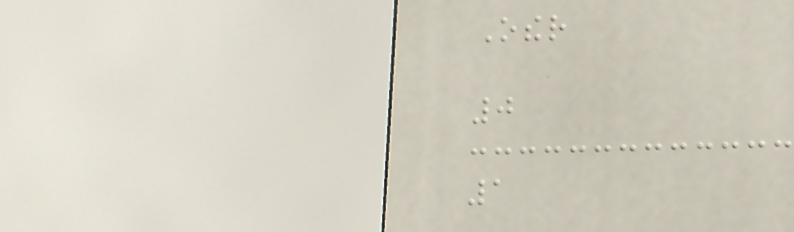Other
0
1
